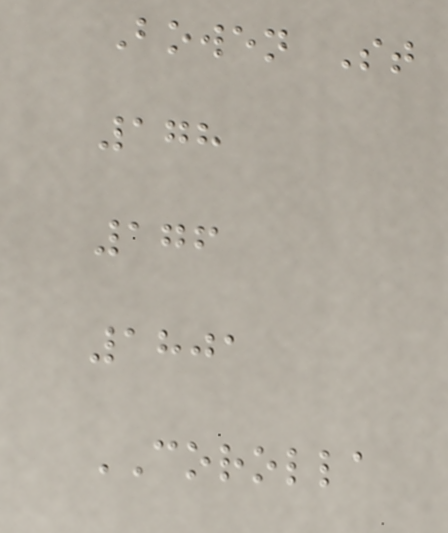Bowen St
178
176
1801
COROLLA
